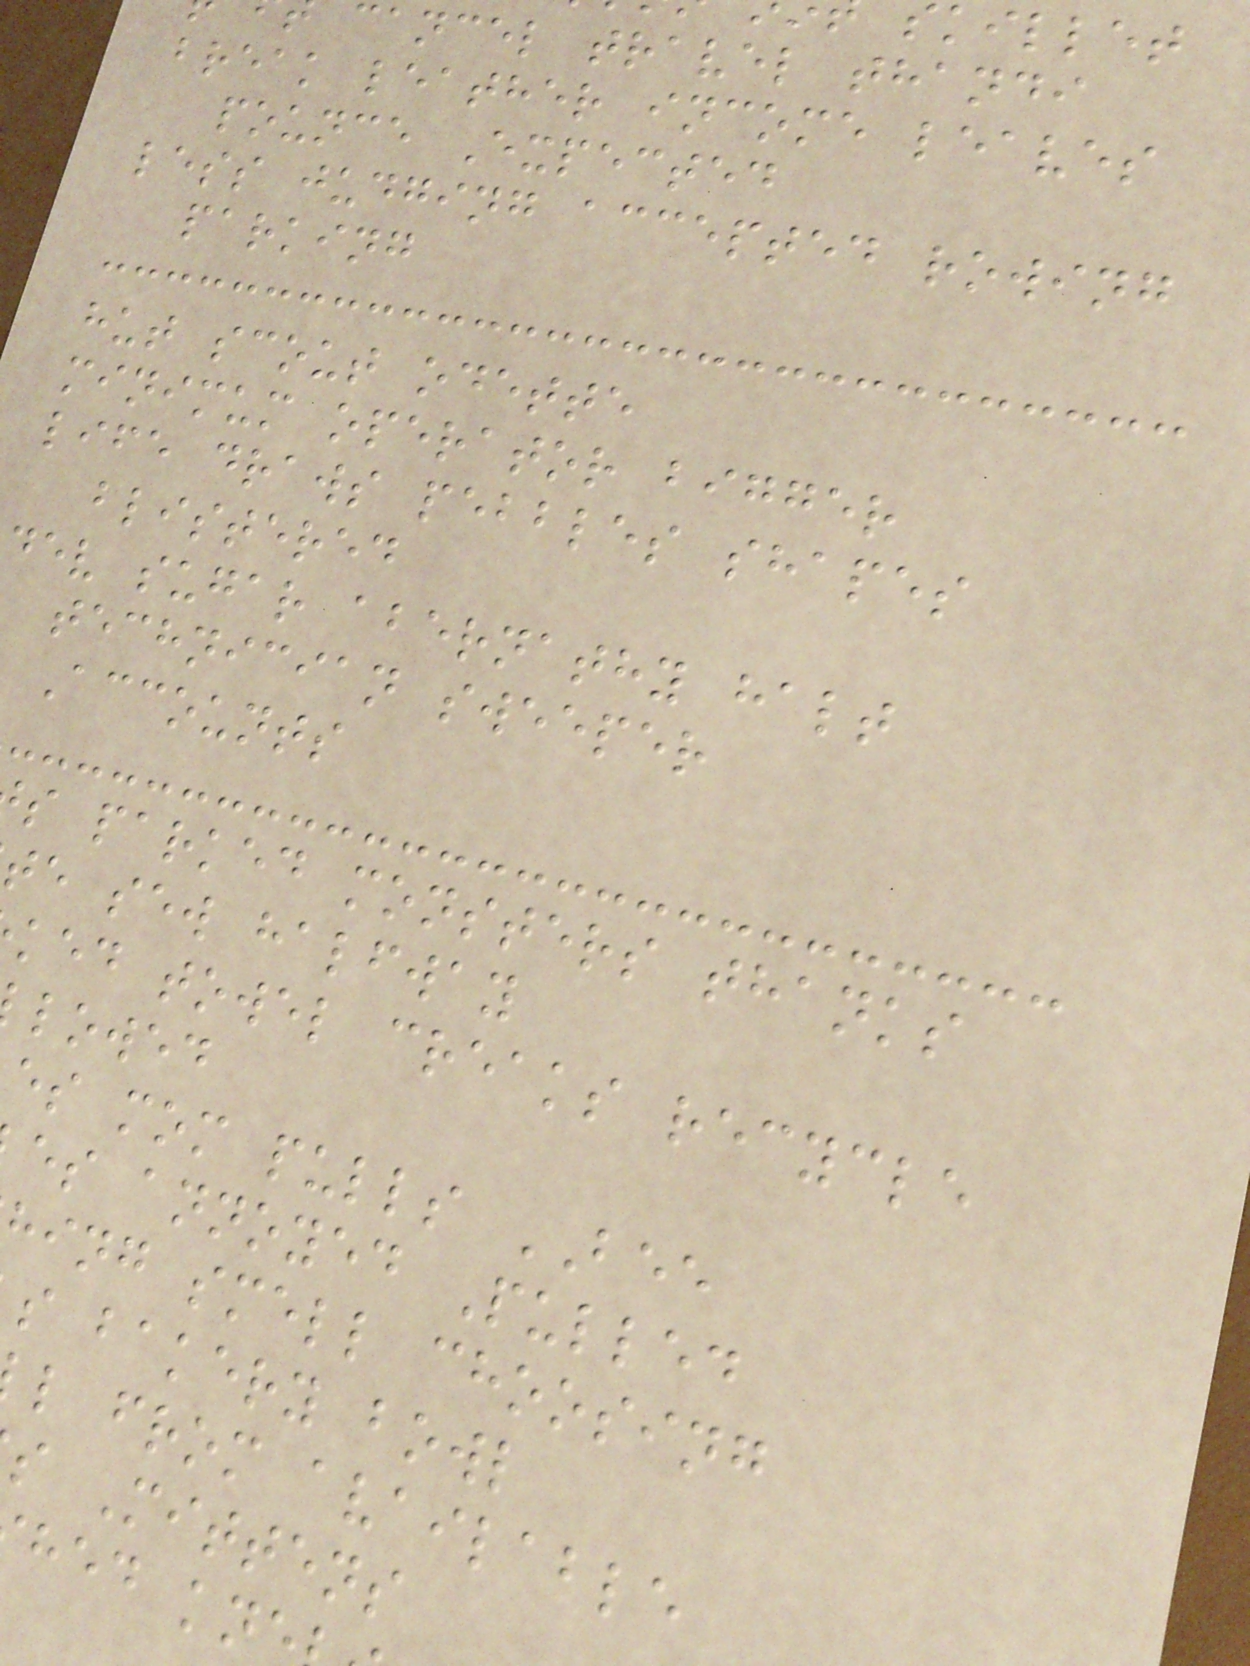cancel travel thandi
break leather income leaves
pounce Expected
less judging accepted rowing
parking
hut scout odette
minimum operator bigger
life draws pebbles shapes
blistered
dev sugar abernathy halt
technician sweeper
Accounts
s parked monsters thanks
te sew halfway
ked towel creaks recycle
lowed
es mom pulls BEE
es annoyed Pulled
hing smell choosing
s bakery bowl
l from available
s Mittens
hed kn
